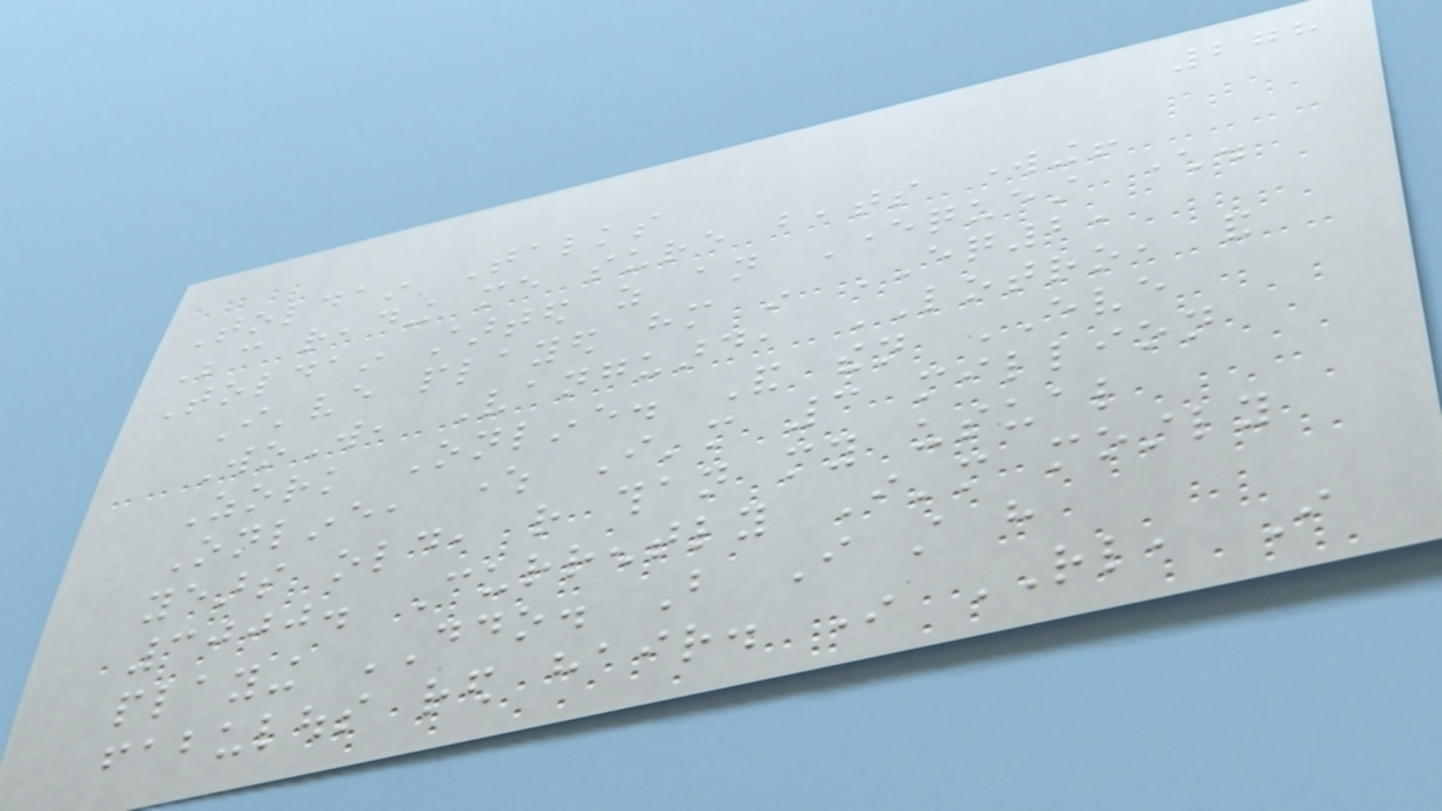278
Toldain Talks
Because reading me sure beats working!
Toldain started as an Everquest character.
I've played him in EQ2,
WoW, Vanguard, LOTRO, and
Zork Online. And then EVE
Online, where I'm 3 million
years old, rather than my usual
3000. Currently I'm mostly
playing DDO. But I still have
fabulous red hair. In RL, I
